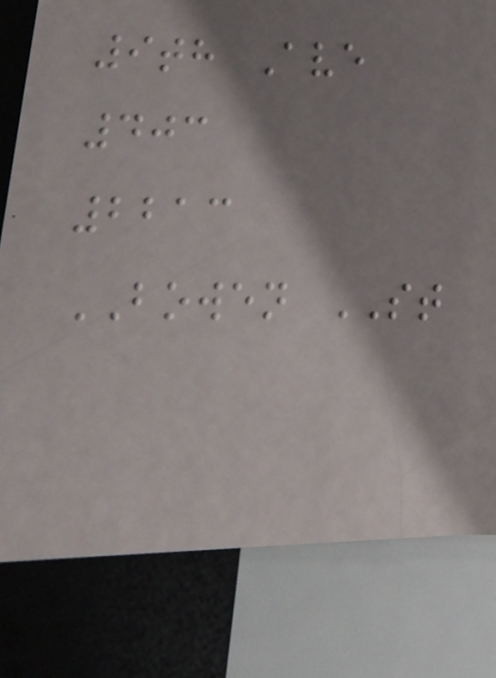9th Ave
403
2213
BOWEN ST
